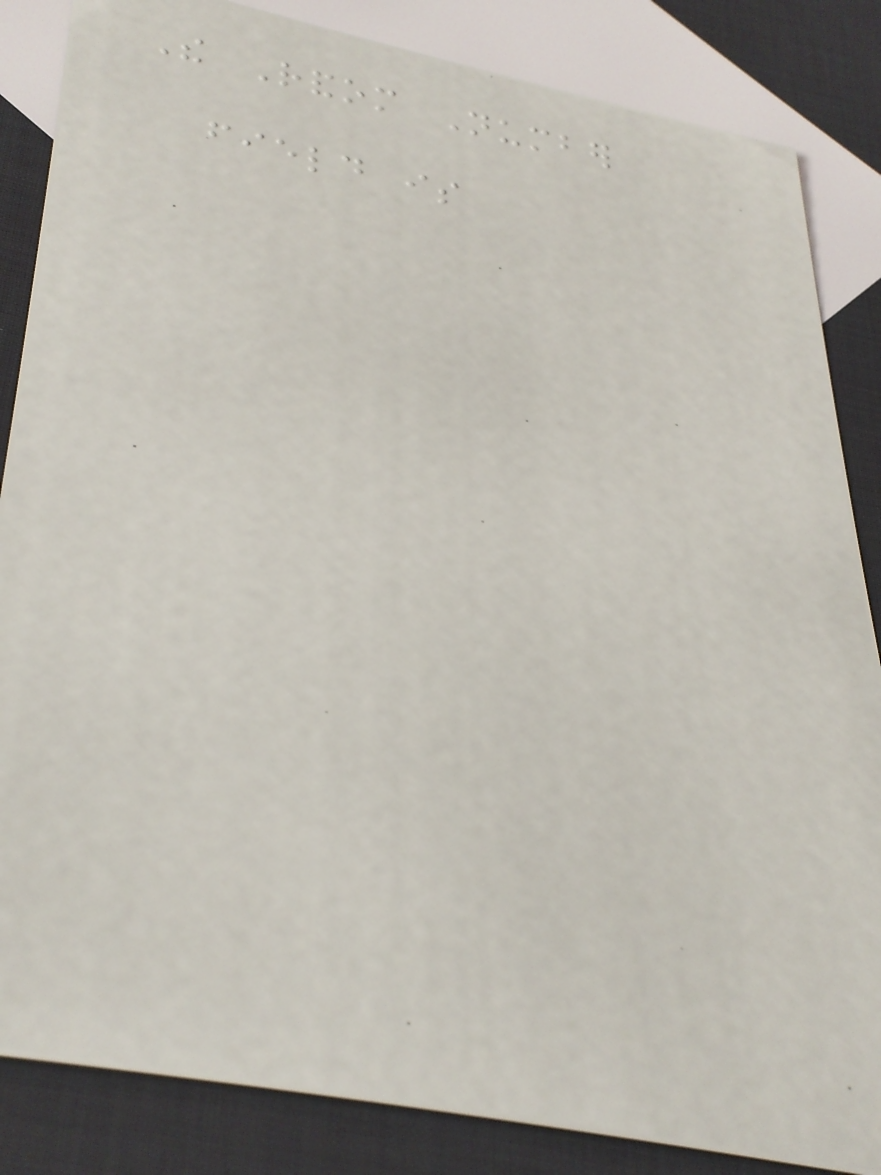The Random Number
field is
